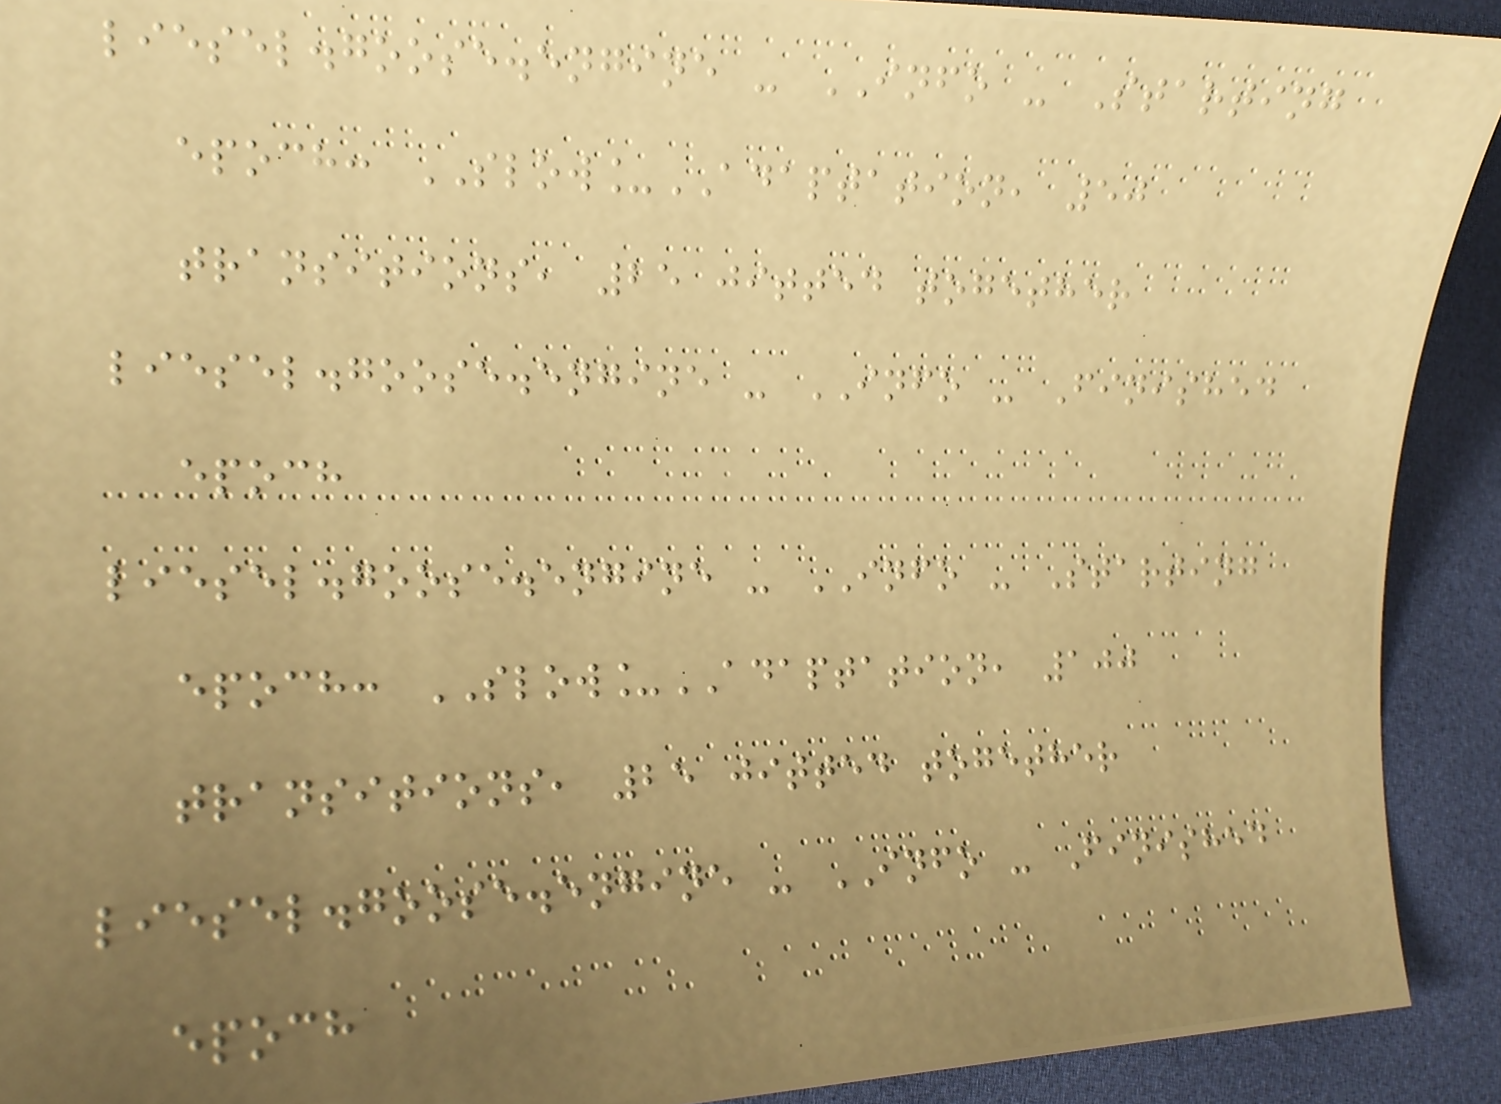liesel.goose.engine - INFO - Starting
epoch: SLOW_ADAPTATION, 50
transitions, 25 jitted together
liesel.goose.engine - INFO - Finished
epoch
liesel.goose.engine - INFO - Starting
epoch: SLOW_ADAPTATION, 100
transitions, 25 jitted together
liesel.goose.engine - INFO - Finished
epoch
